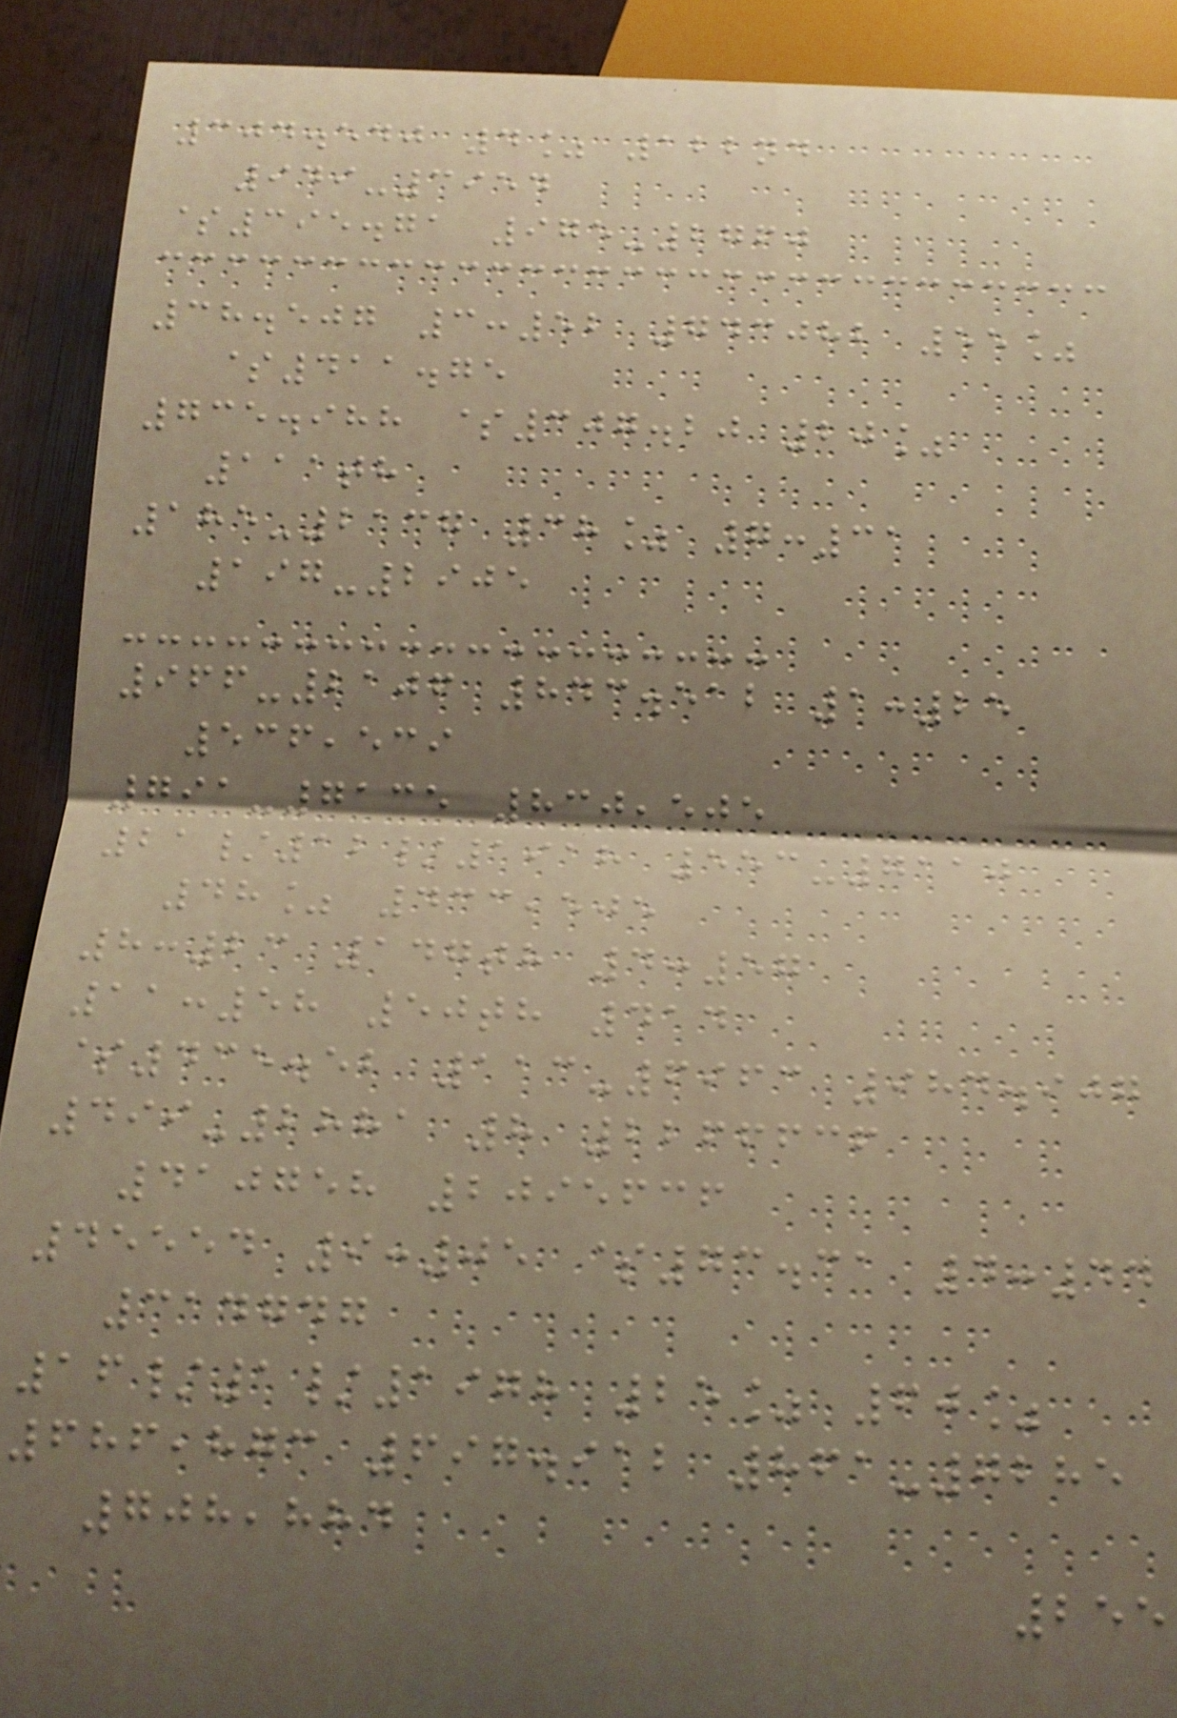304.540 4% 122nd
949-3954
$395.71 975-2760
38.507 3:52 743082 55%
$411.75
735.988 $307.20 20%
111th
185-2137 38% 7:31
197-2905
966-2106 843.512 1:25
536,539
791-7135 830,505
21/12/1918 553-7110
48% 433,505
8:23 147th 4:57
11:58 50th 414
$435.52 113-6963 984.907
499-2881 8 2266636
410758 2095636
45554 9:05 $73.31 4:44
314747
16/1/1978 25% 60%
686,873 697.912 861-7285
708,884
255
